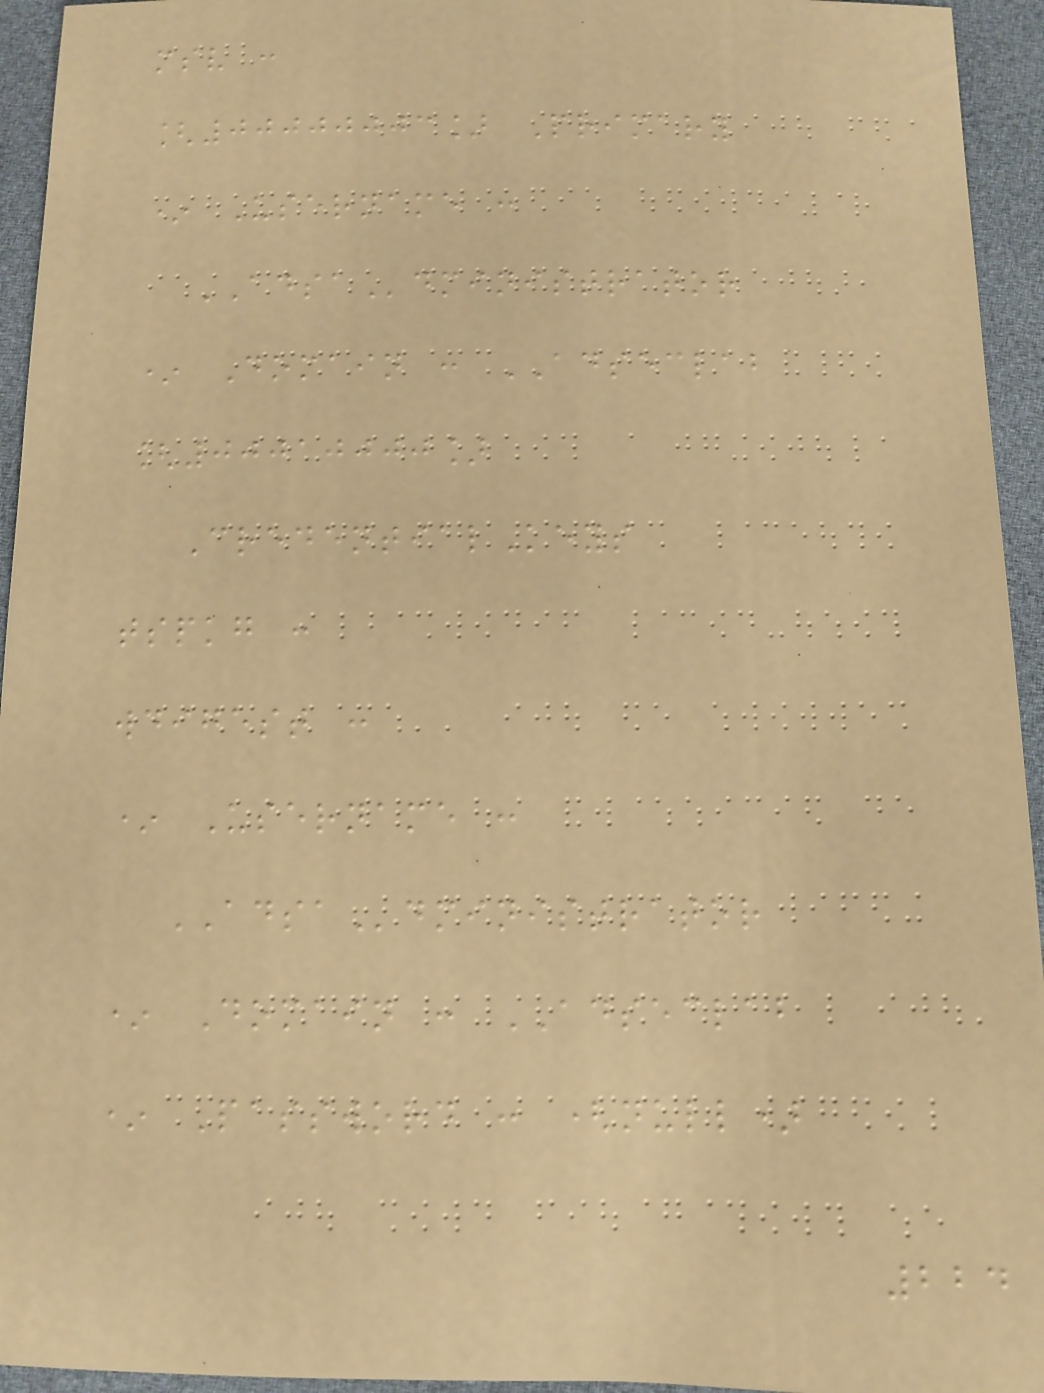msv :
[00000003] Primary
* Username :
ADSAdministrator
* Domain : ADSECLAB
[00010000]
CredentialKeys
tspkg :
wdigest :
* Username :
ADSAdministrator
* Domain : ADSECLAB
* Password : (null)
224
